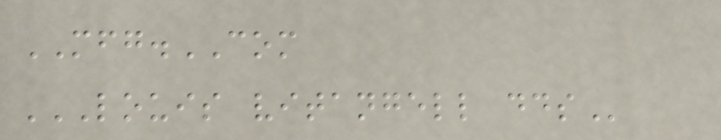MFG.COM
LOUIS VITANGELL DDS
